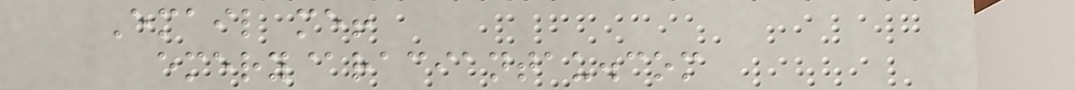Email me!
emery@raciantau.com
